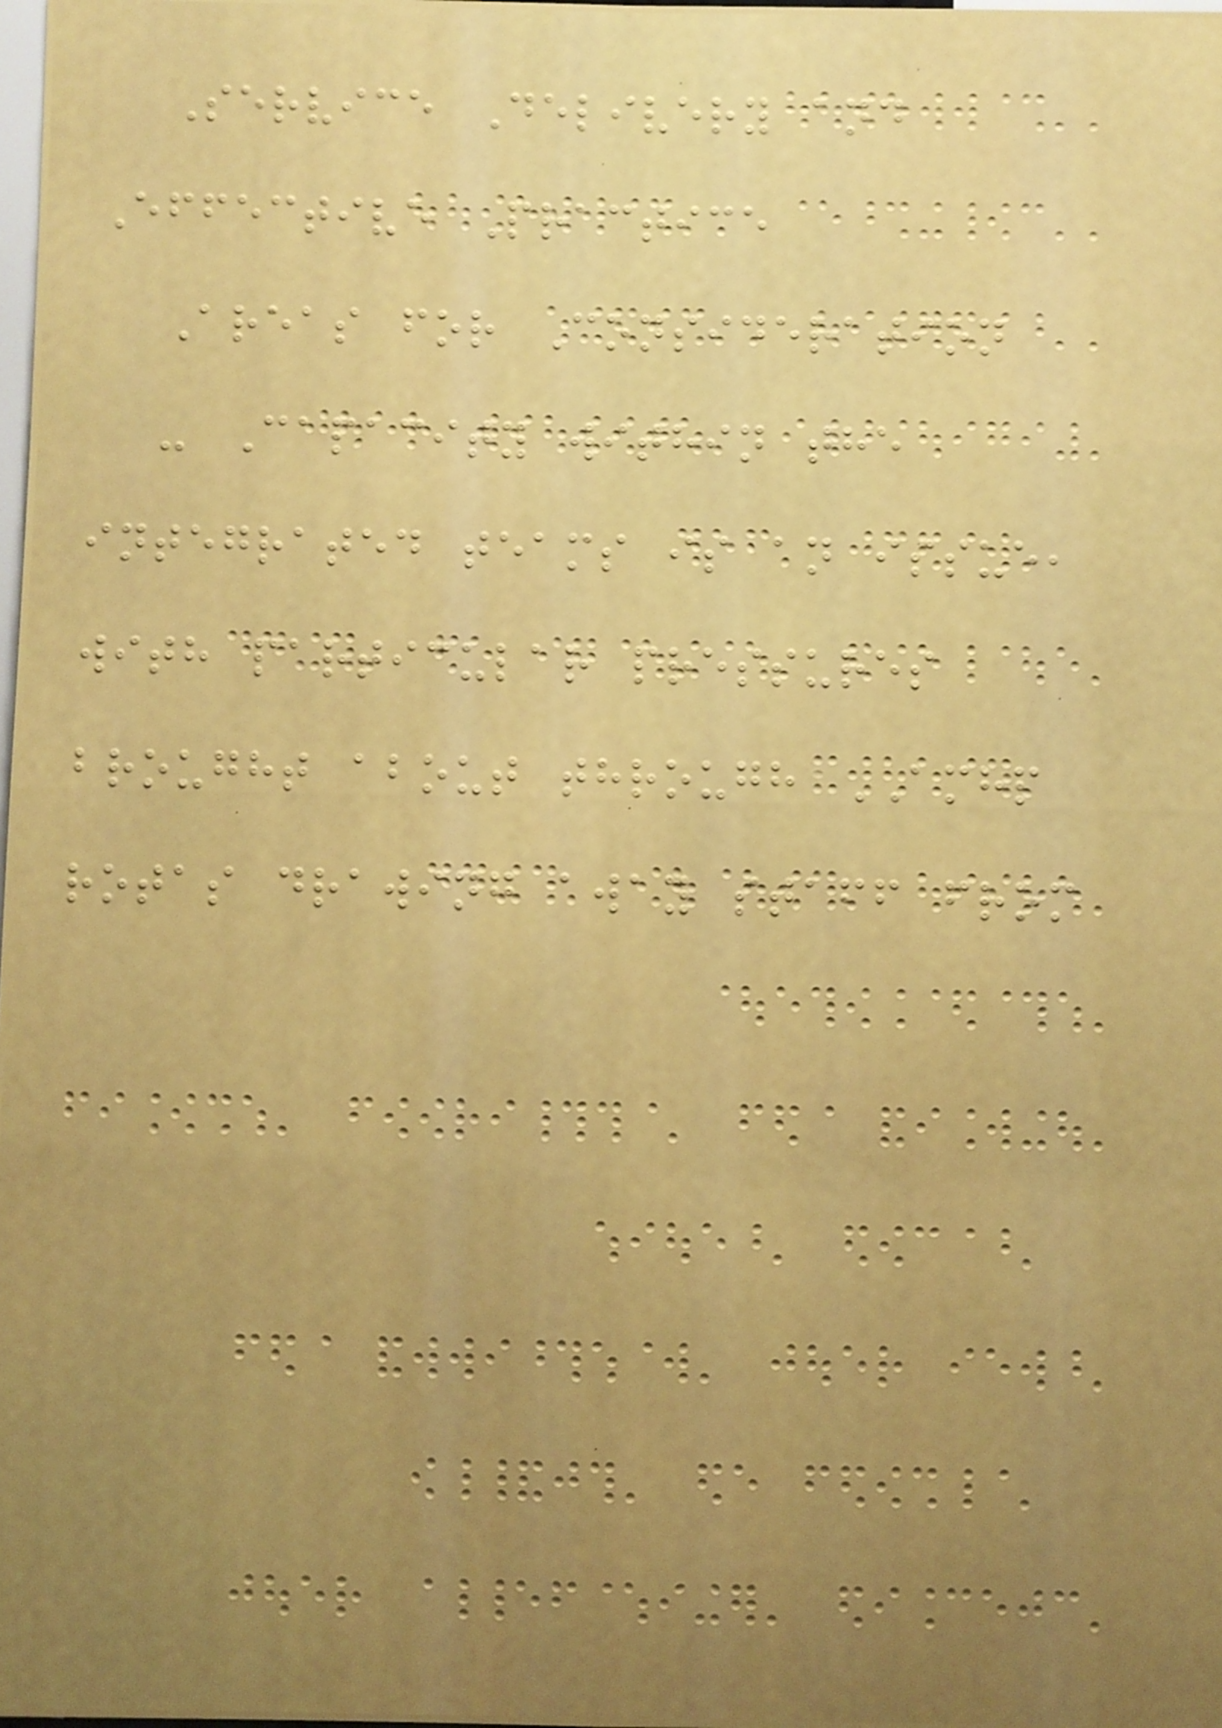Service Delivery and
Effective Practice
Areas for Consideration
- Capacity within the
integrated teams is an issue,
with particular pressures
brought about through AMHP
rotas drawing away staff from
